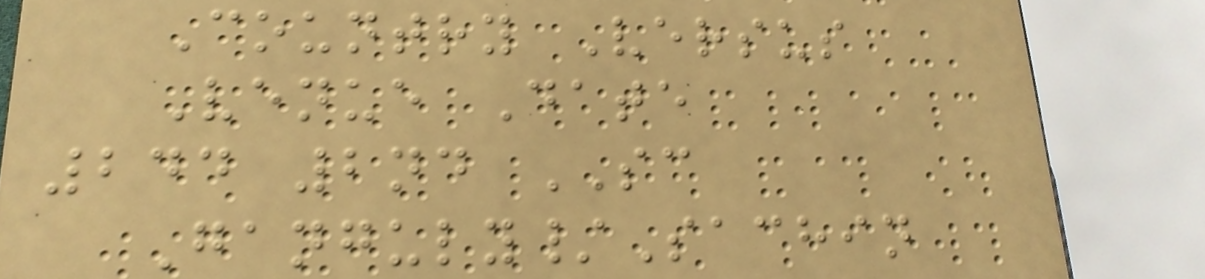Country Versus
Venue Date
244 2nd SC
Ganguly/Sachin
